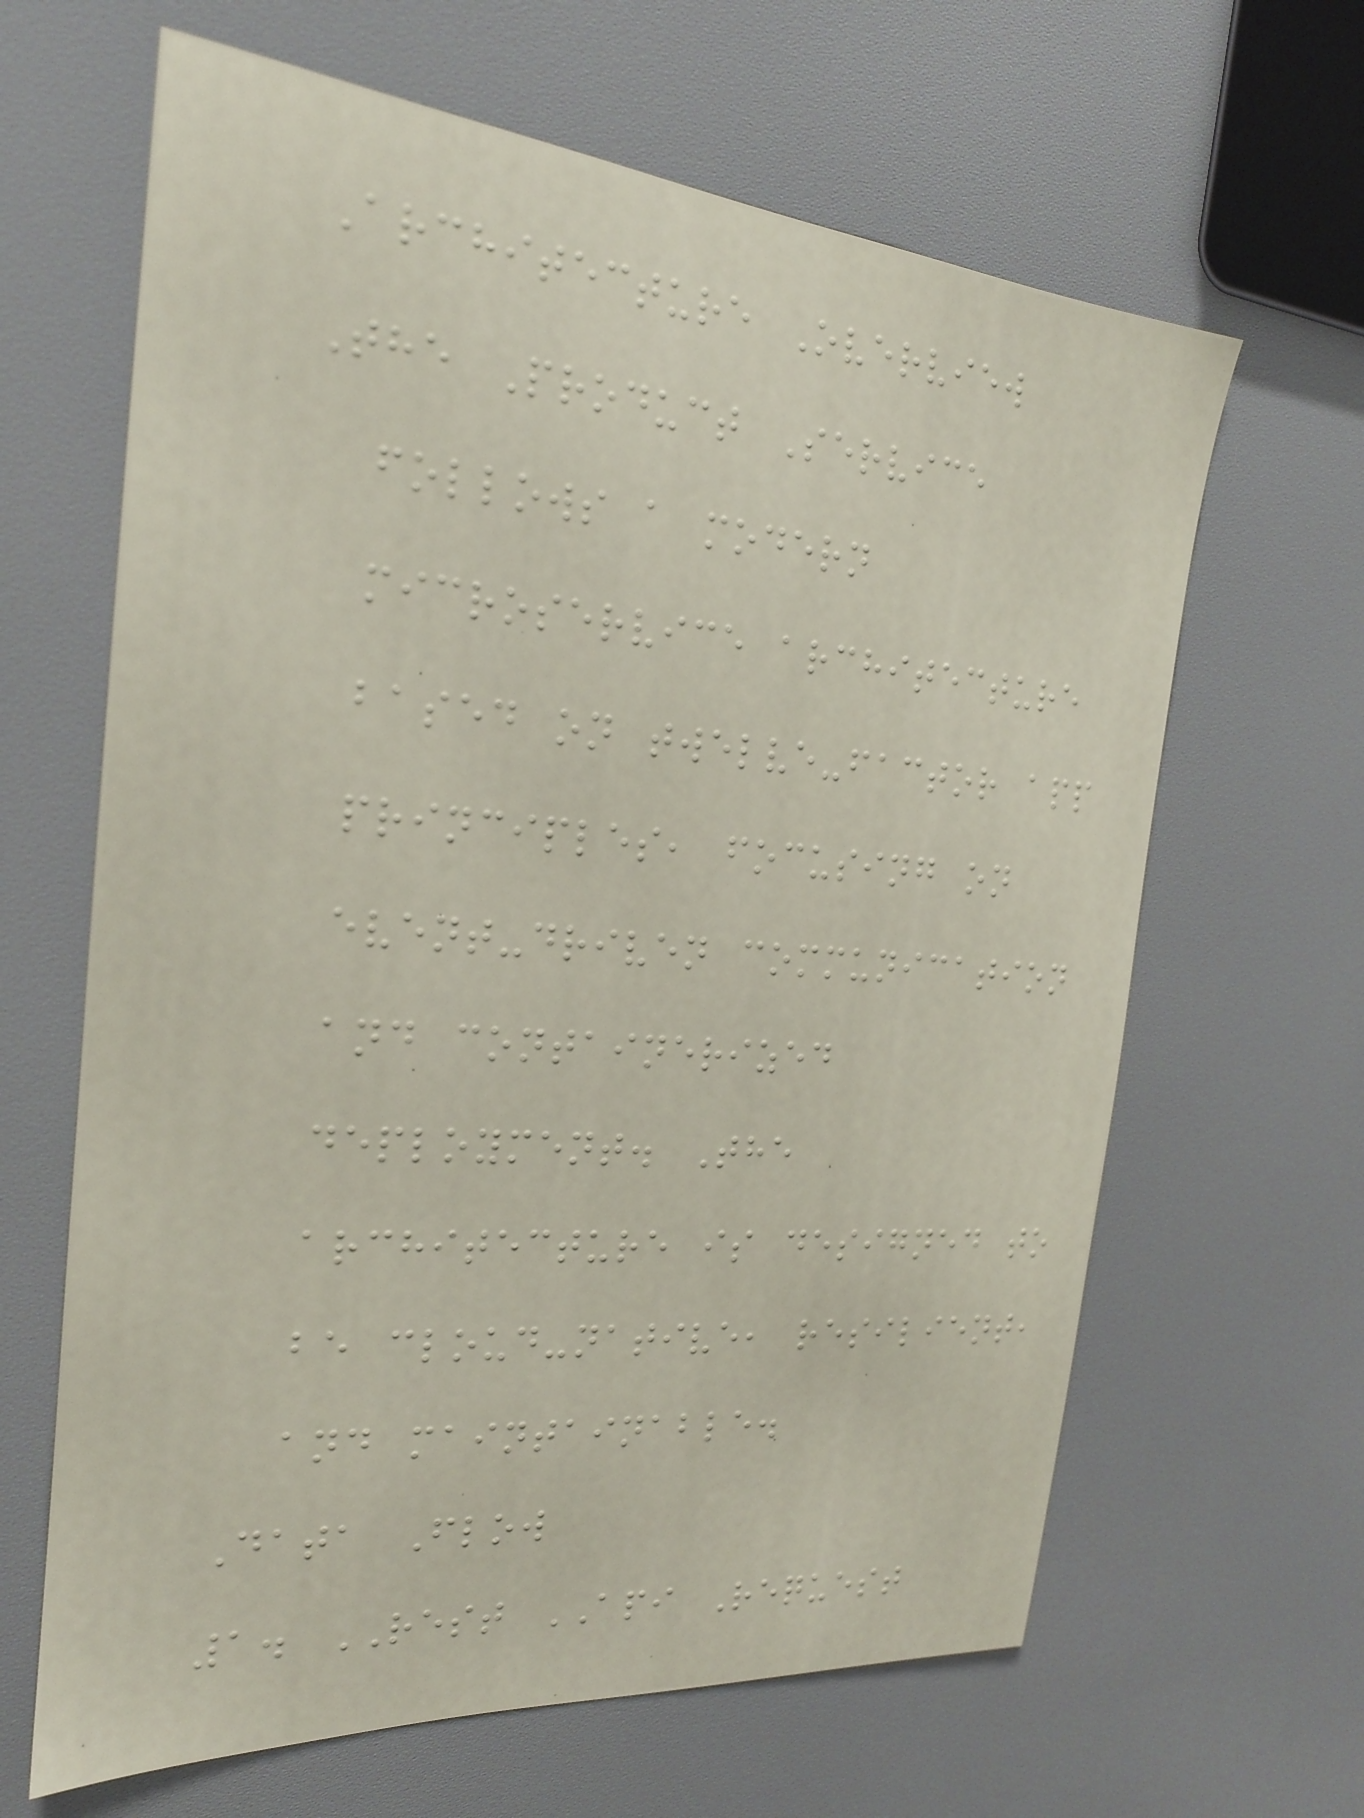Architecture Overview
The Product Service
follows a modern
microservice architecture
based on twelve-factor app
principles, focusing on
event-driven communication
and containerized
deployment. The
architecture is designed to
be cloud-native, resilient,
and maintainable.
Data Flow
1. REST API Request
